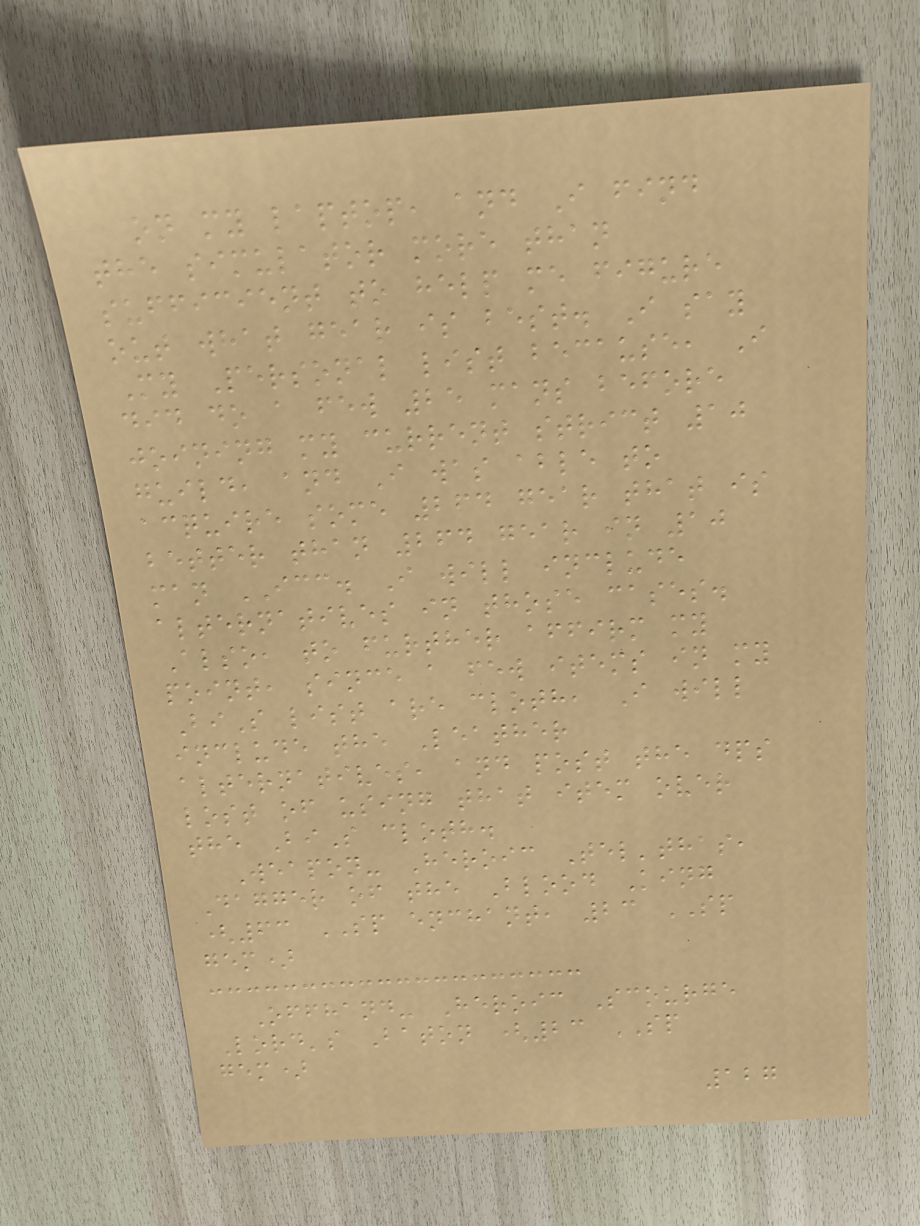on my laptop, and I find
the simulator more than
sufficient to help me figure
out what gear is best. I say
My Personal list because, I
did do a few 25 mans before
joining my current strict 10
guild, and I was able to
acquire some 264 gear that is
better than 264 gear in 10
man ICC. I will include
alternatives in those cases.
Also, to further affirm my
point, since a few items in my
BiS list are cloth, I will
include the Leather
alternatives, and post the dps
lost of using that item over
the BiS cloth.
Weapon- Heroic Tel'thas,
Dagger of the Blood King
(63 SP enchant, 23 SP
gem)
Offhand- Heroic Scourge
Lord's Baton (23 SP
gem)
127
